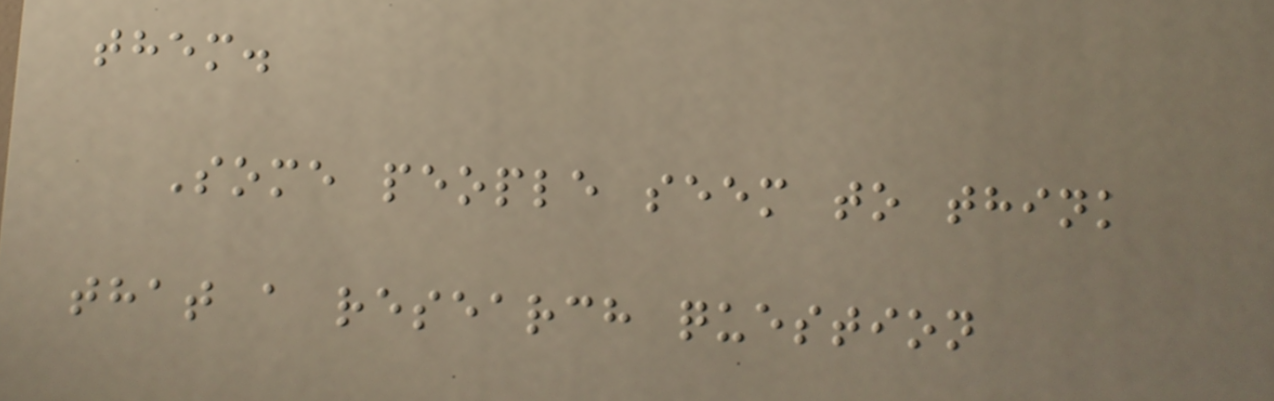them.
Some people seem to think
that a research question
